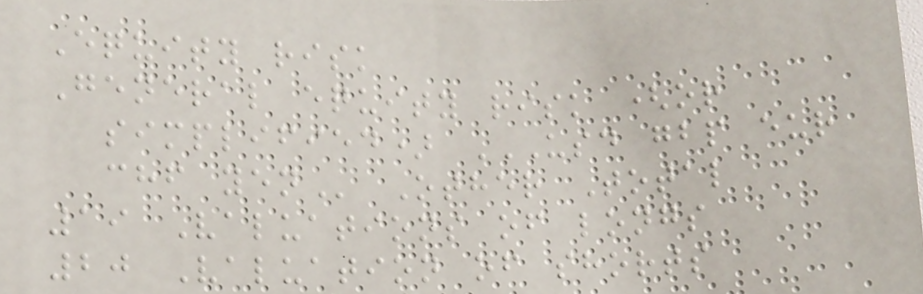Equity risk
General equity risk (or
simplified) USD GBP EUR
CHF YEN Other Total
19 Valuations of longs
20 Valuation of shorts
